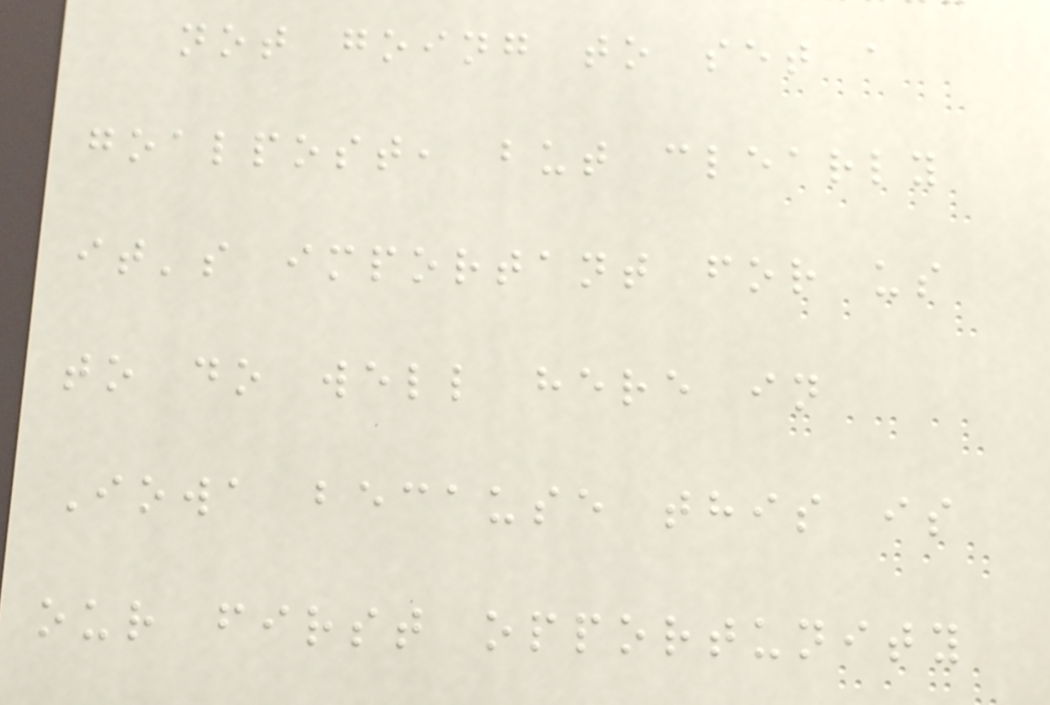not going to set a
goalpost, but clearly
it's important for us
to do well here in
Iowa because this is
our first opportunity
